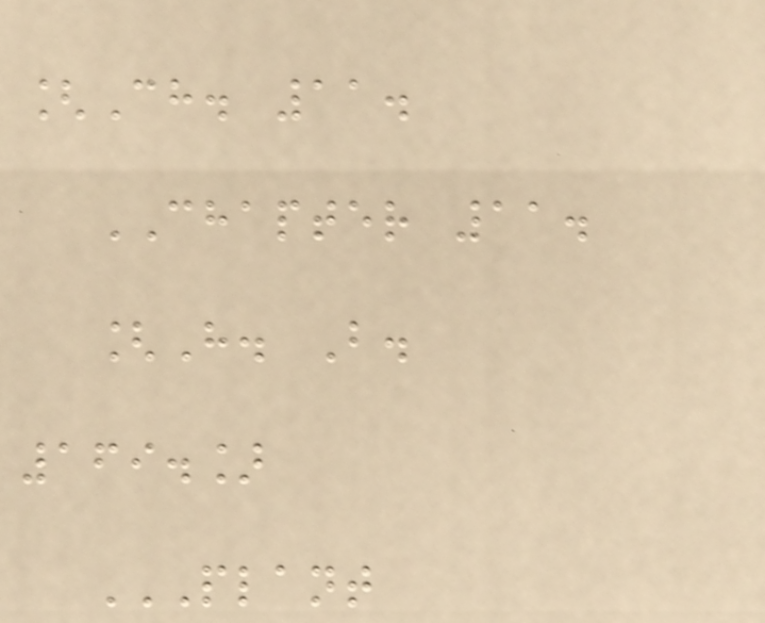[Ch. 11.
CHAPTER 11.
[H. B.
169.]
PLANT
